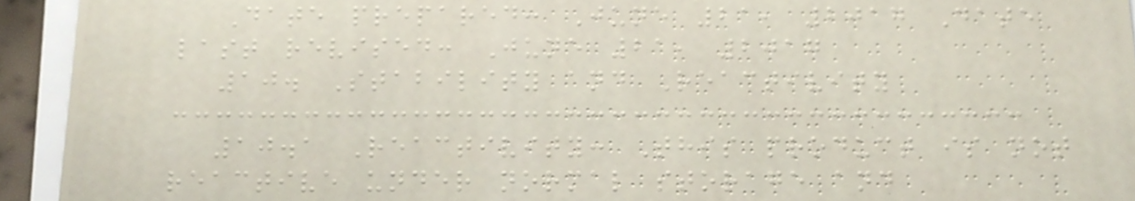Date prepared: June 21, 2017 Date
last revised: June 21, 2017
10. Stability and Reactivity
10.1 Reactivity: This product is not
reactive under normal storage and
